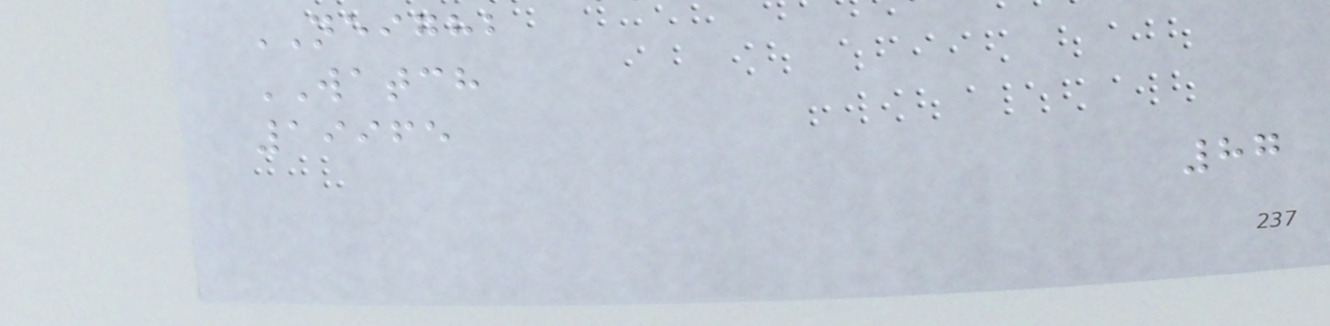NEIGHB
WATCH
19965
87
